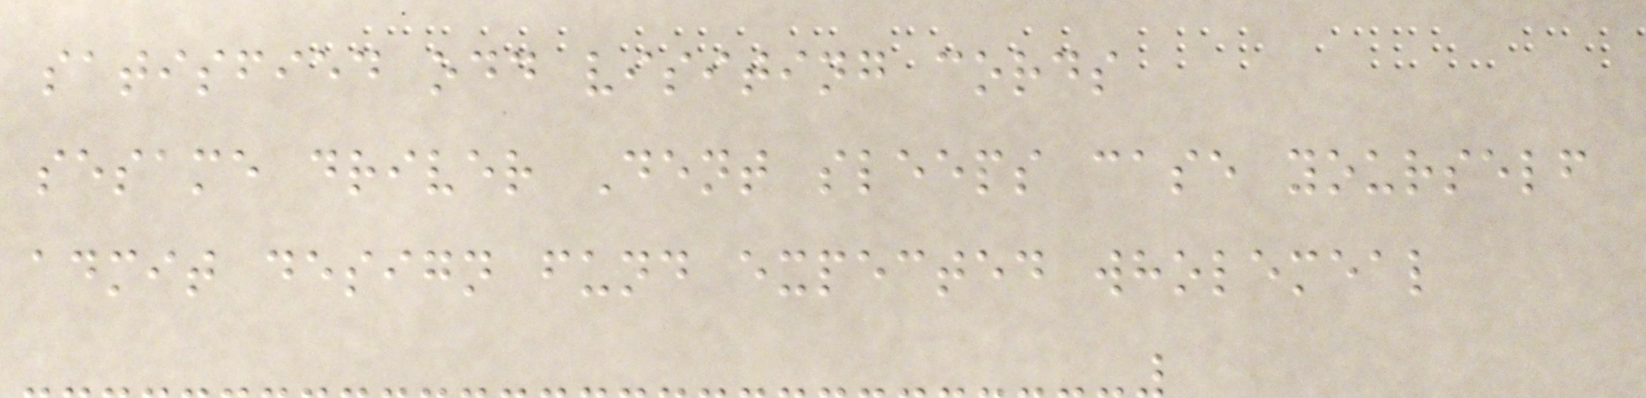satisfied odd visiting cords
sesame driver Dent sleeps case yourself
admit design fund expected wholemeal
